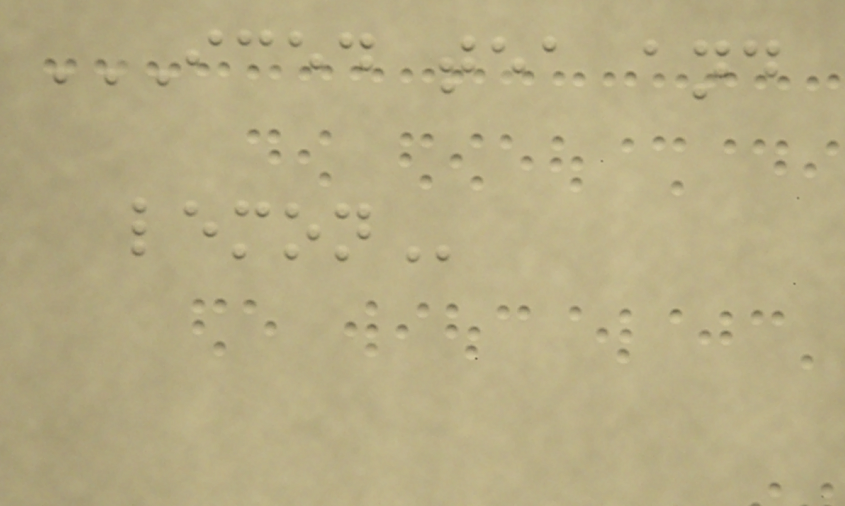ICED TEA AND
LEMON
